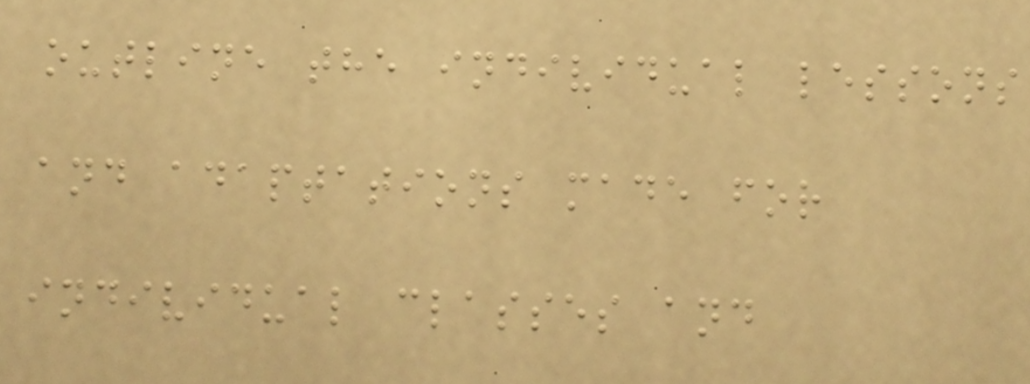outline the individual lessons
and adaptations made for
individual classes and
